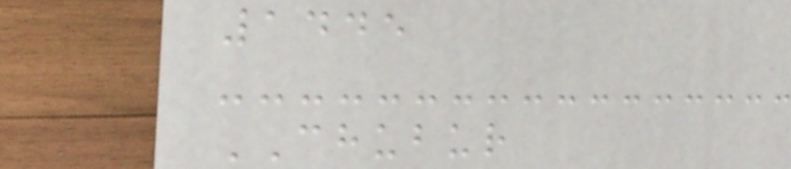1445
CHUBUR
